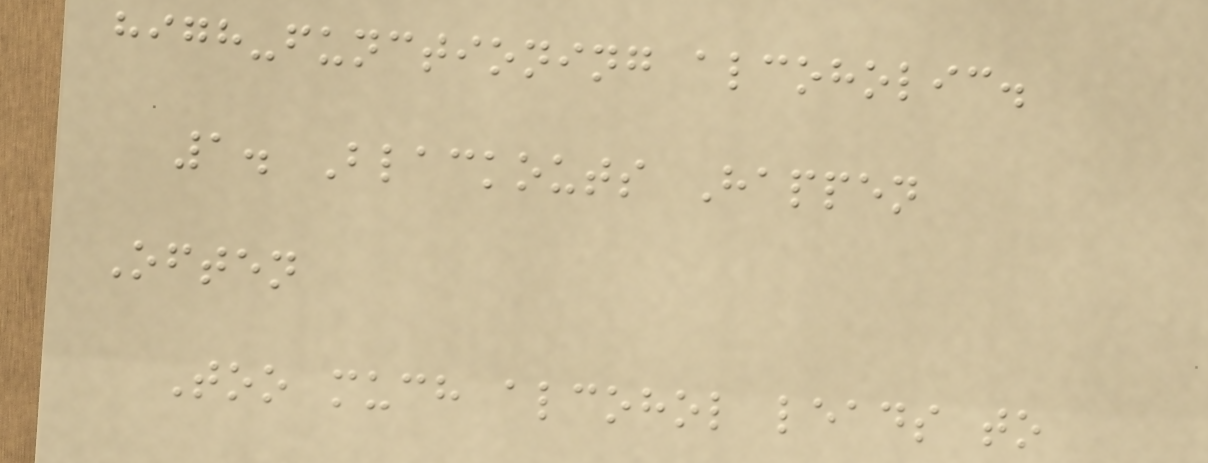high-functioning alcoholic.
1. Blackouts Happen
Often
Too much alcohol leads to
